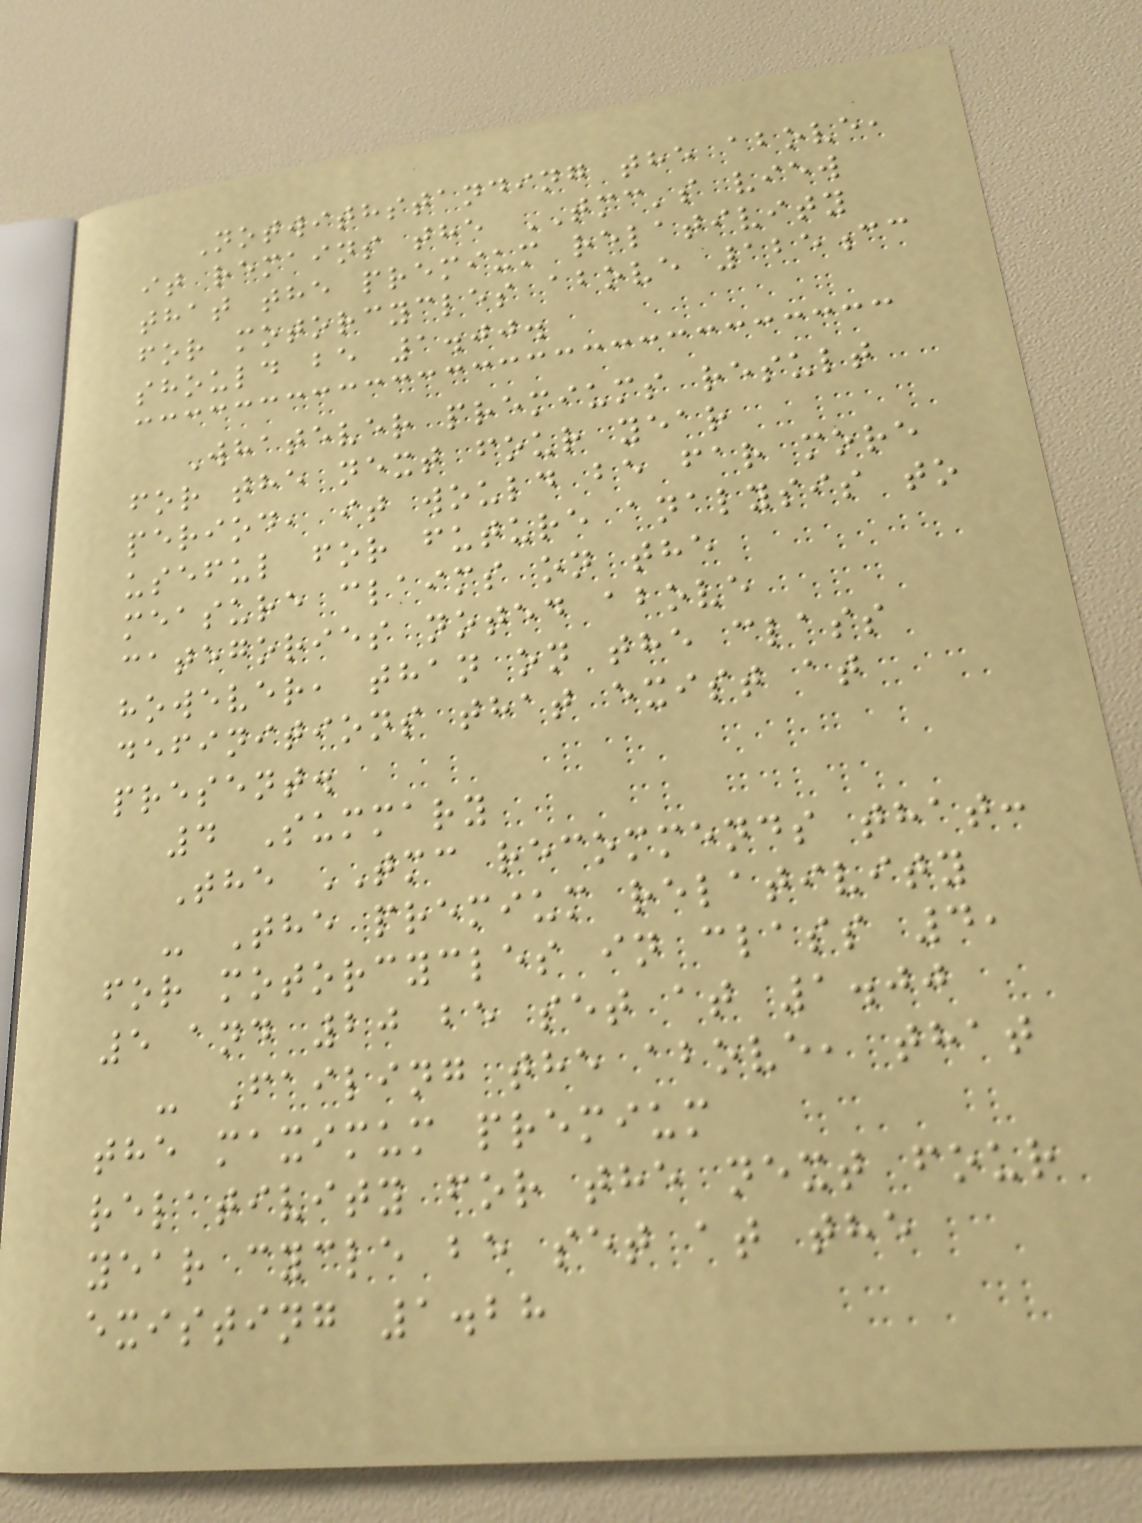Notwithstanding the above,
it remains the TMC's view
that the premium relativity
for motorcycles above 125cc
should be 1.00.
Whatever premiums result
for the next four year
period, it would be far more
useful for future analysis to
measure claims on the
categories noted above
however, than on the class
definitions that exist at
present.
4 Summary
The TMC recommends that:
- The premium relativity
for motorcycles in class 4,
5 and 20 be set at 1.00
- Failing the above, that
the maximum premium
relativity for the next four
year cycle be set at the
existing 1.28
